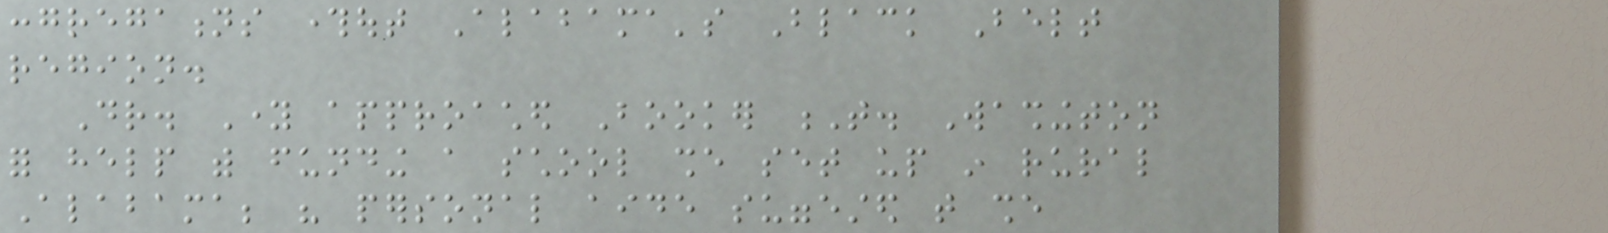congregations throughout Alabama's Black Belt
region.
Dr. Young approached Booker T. Washington
for help with funding a school she set up in rural
Alabama; his personal aide suggested that she
